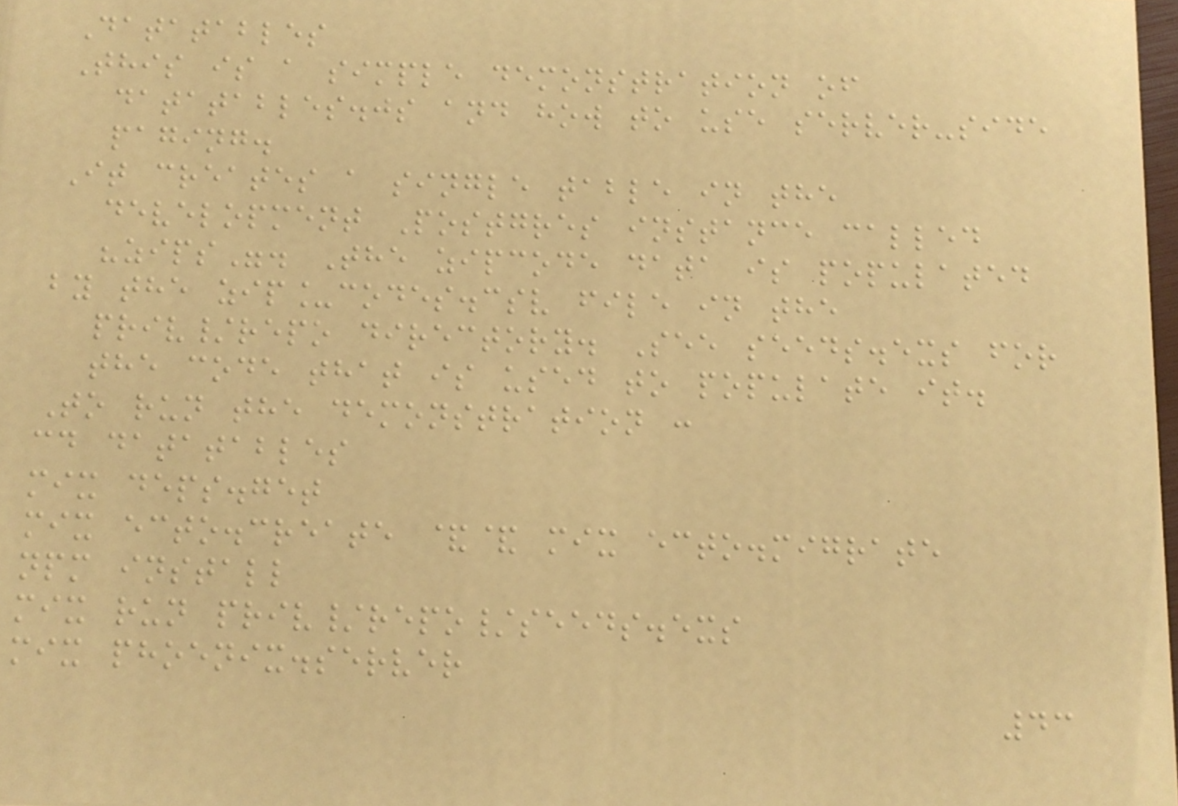Datatables
This is a simple demonstration of
datatables.js and how to use server-side
paging.
It creates a single table in the
development Postgres instance called
"zips". The zipcode data is populated
by the zip_codes.csv file in the
priv/repo directory. See seeds.exs for
the code that is used to populate it.
To run the demonstration :
cd datatables
mix deps.get
mix ecto.create && mix ecto.migrate
npm install
mix run priv/repo/seeds.exs
mix phoenix.server
43
